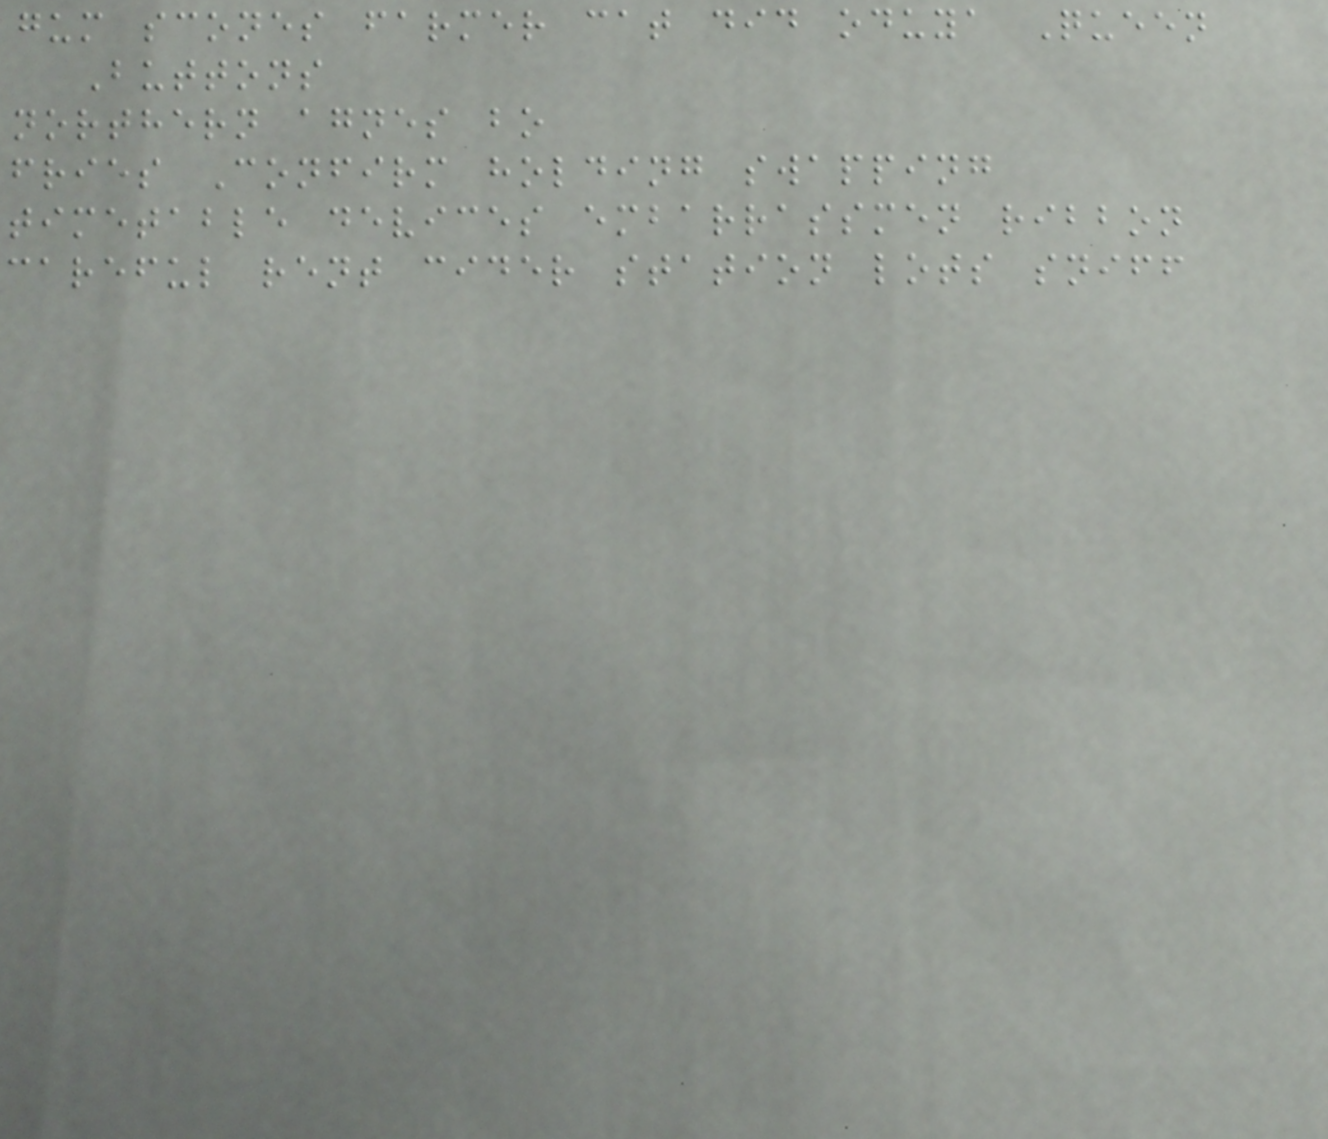gum scones farmer cat did oduya Queen
Buttons
northern agnes bo
fries Confirm holding swapping
timetable devices embarrassmen ribbon
careful rent cider station lots sniff
